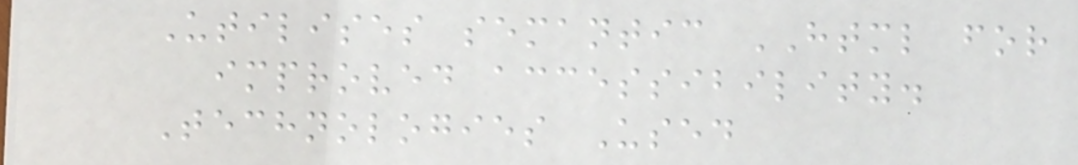Utilises semantic HTML for
improved accessibility.
Technologies Used
